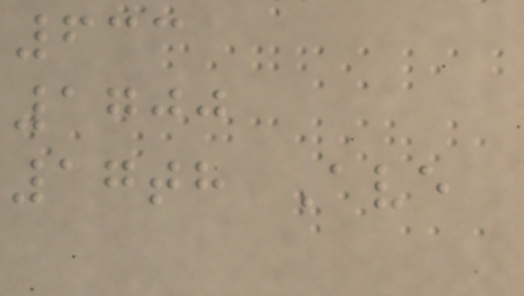633
1700
17th Ave
